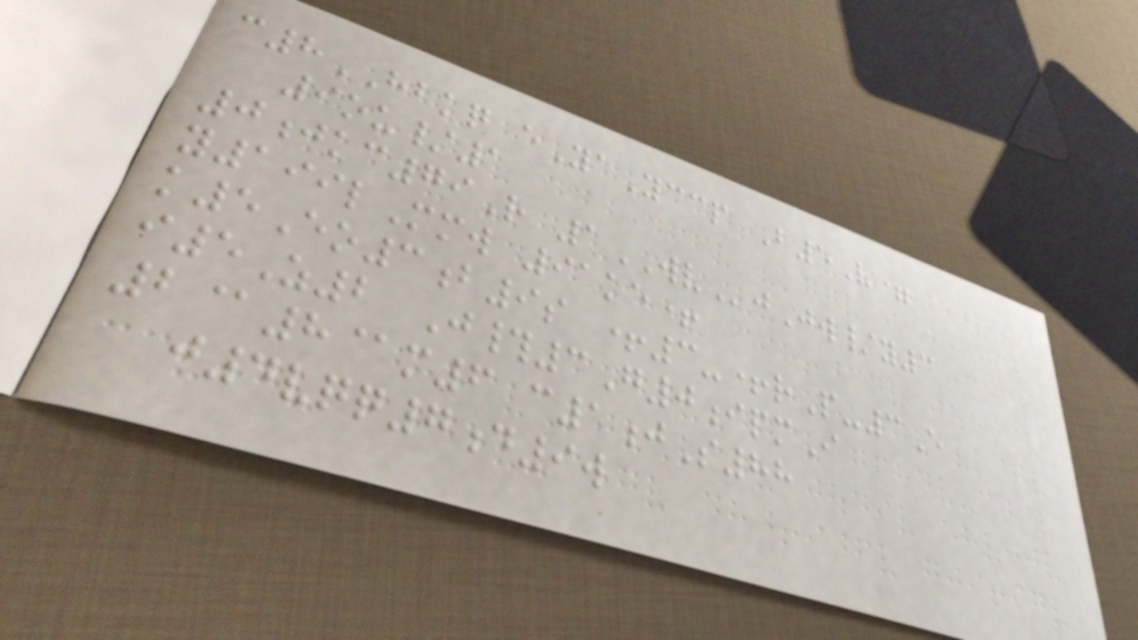c8HBKQ eYaYccp B5V=
9ou/1
0jkc79R 1WVjJw/y3
y199lMmw 91ke+
k5Eo3b9s +3-+rP-3E
i5Z2 J#3G0ipmI
2@8@m6 c1jS88
j4vqq7d9w
